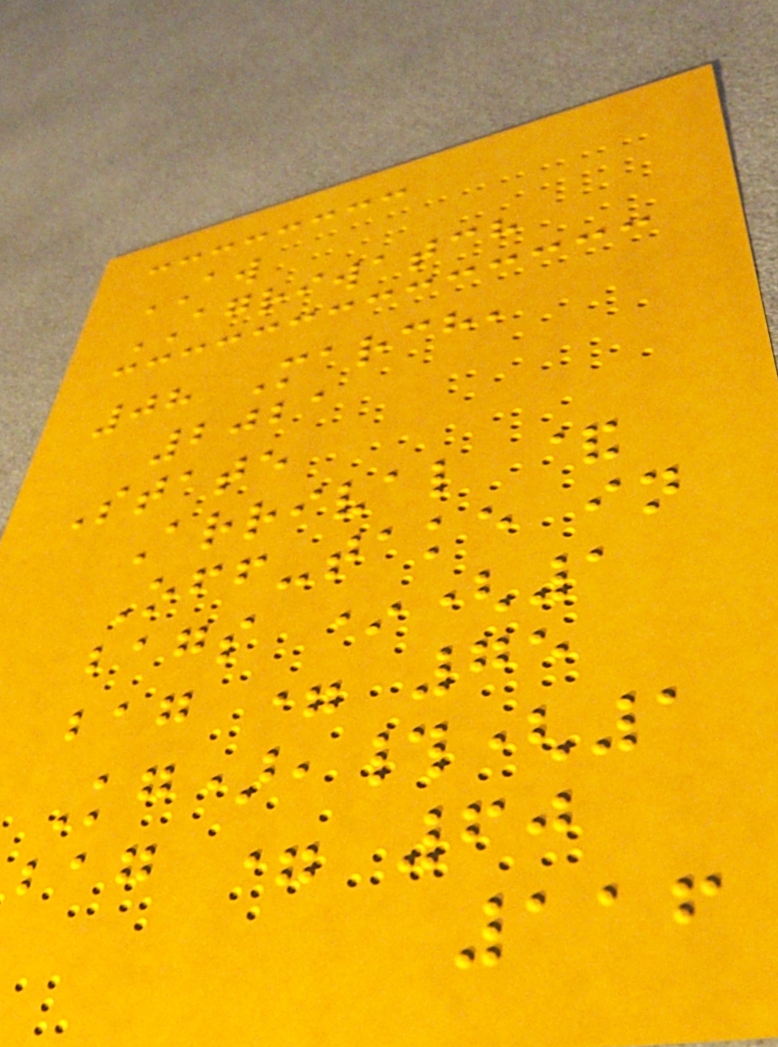AW
AGRIWATCH
08 March,
2021
State
Arrival &
Off-take in
bags *(1
bag = 75
Kg),#(1
bag = 60
116
